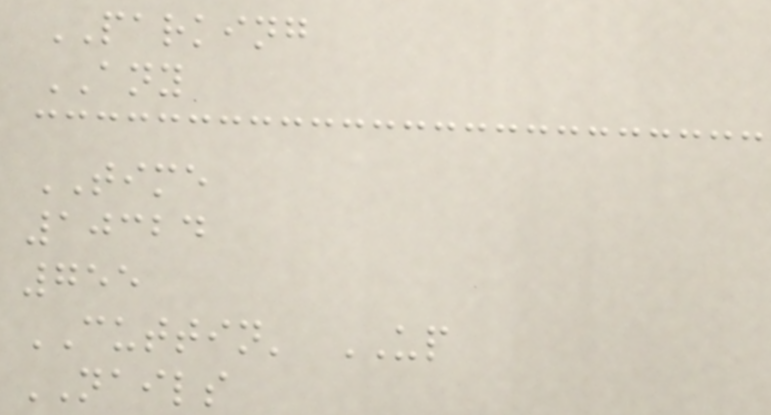PARKING
ANY
TIME
10324
755
CUTTIN' UP
NAILS
